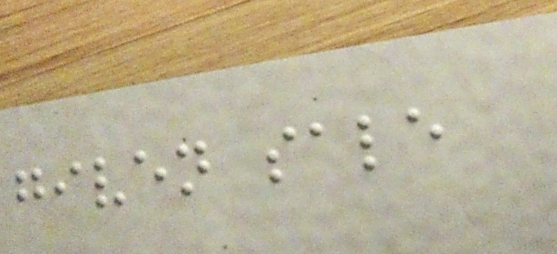given sale
